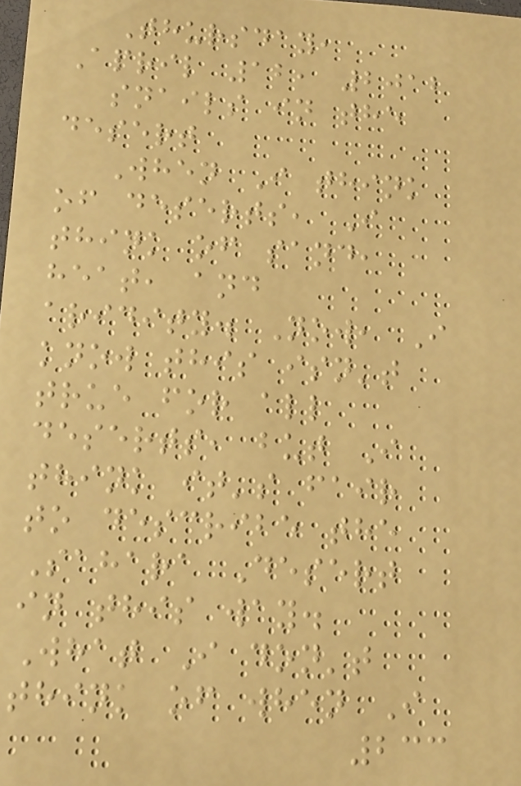Thursday,
April 12, 2012
snails in the
desert
When I think
of deserts, I
think of sand,
heat, and
aridity. Now, I
know this isn't
true for all
deserts, but I
think it's fair
to describe the
Sahara Desert
in this way.
What I don't
think of when I
233
